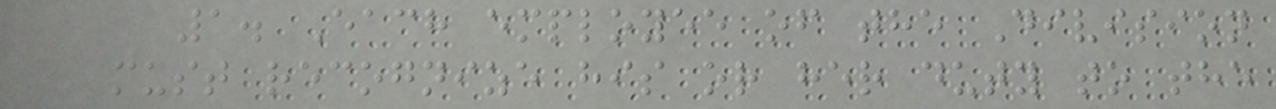1. Each employee of the Division
must recognize his or her duty to the
